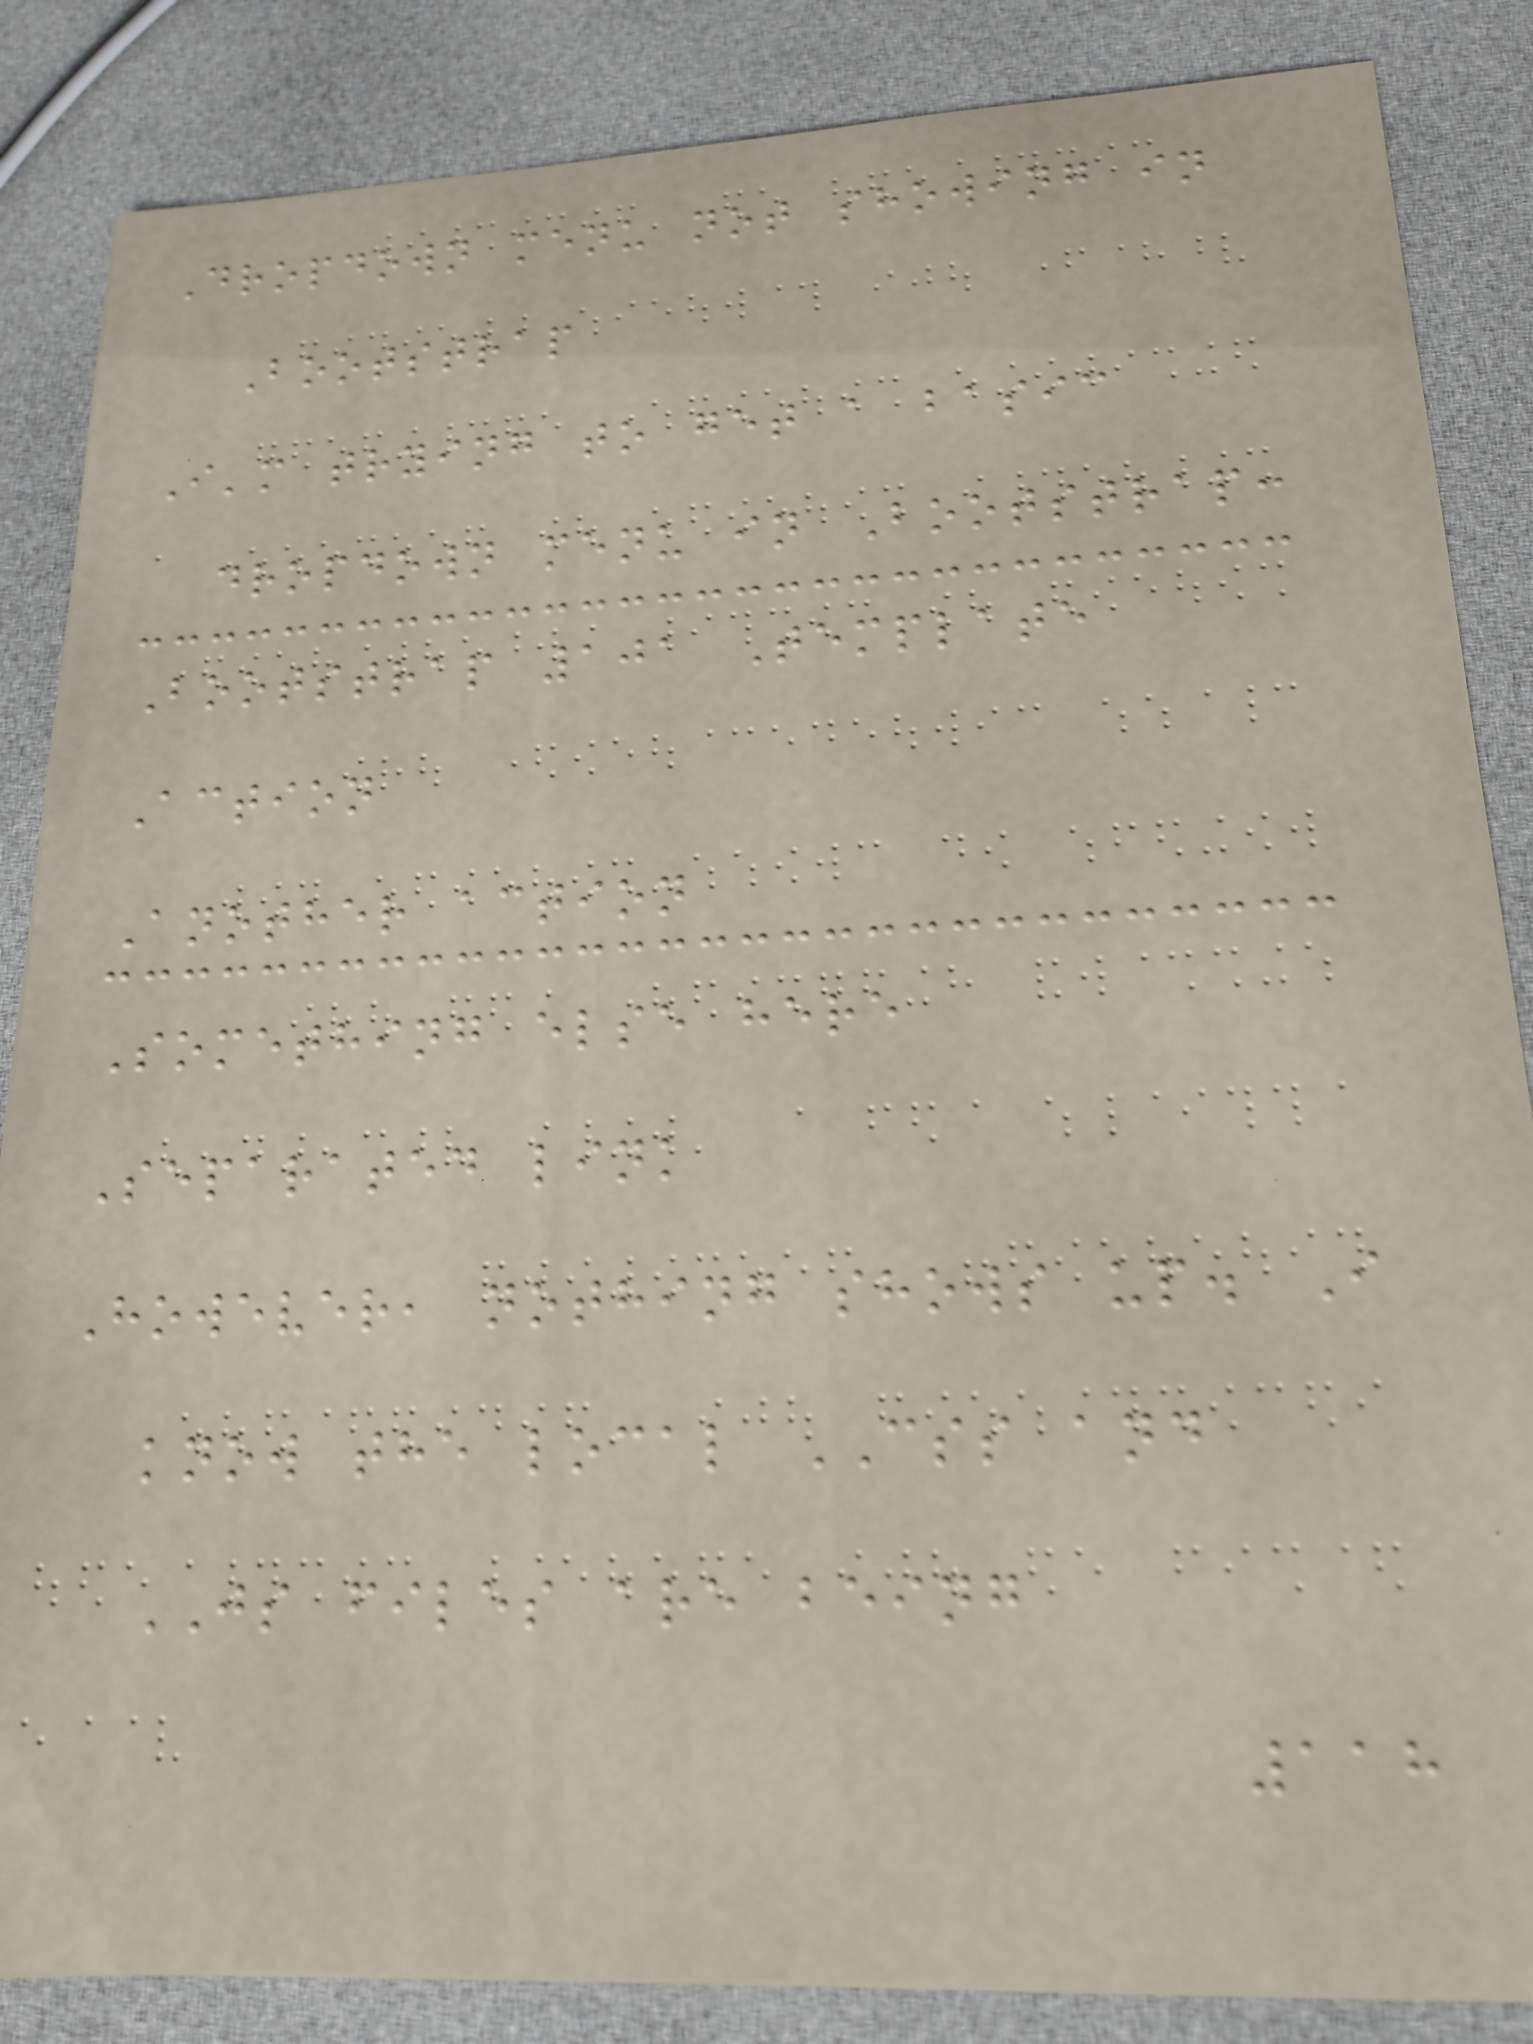Dropdown menu not showing in
Bootstrap
I'm trying to get a basic
dropdown menu in Bootstrap:
Bootstrap 101 Template
Action
Another action
Something else here
Separated link
However, nothing shows up. I
know the local CSS and
JS files are being
118
